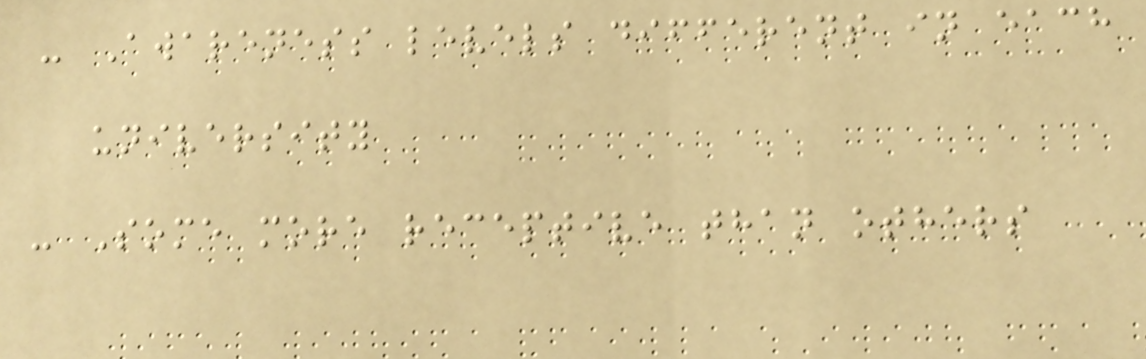- Awareness levels different in each
university
- Some more receptive than others
